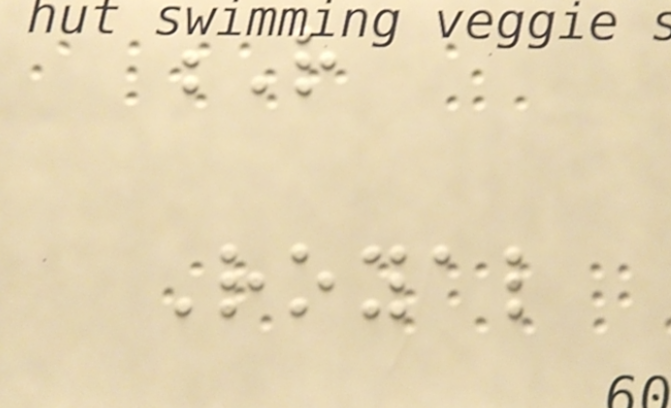R
Royal
